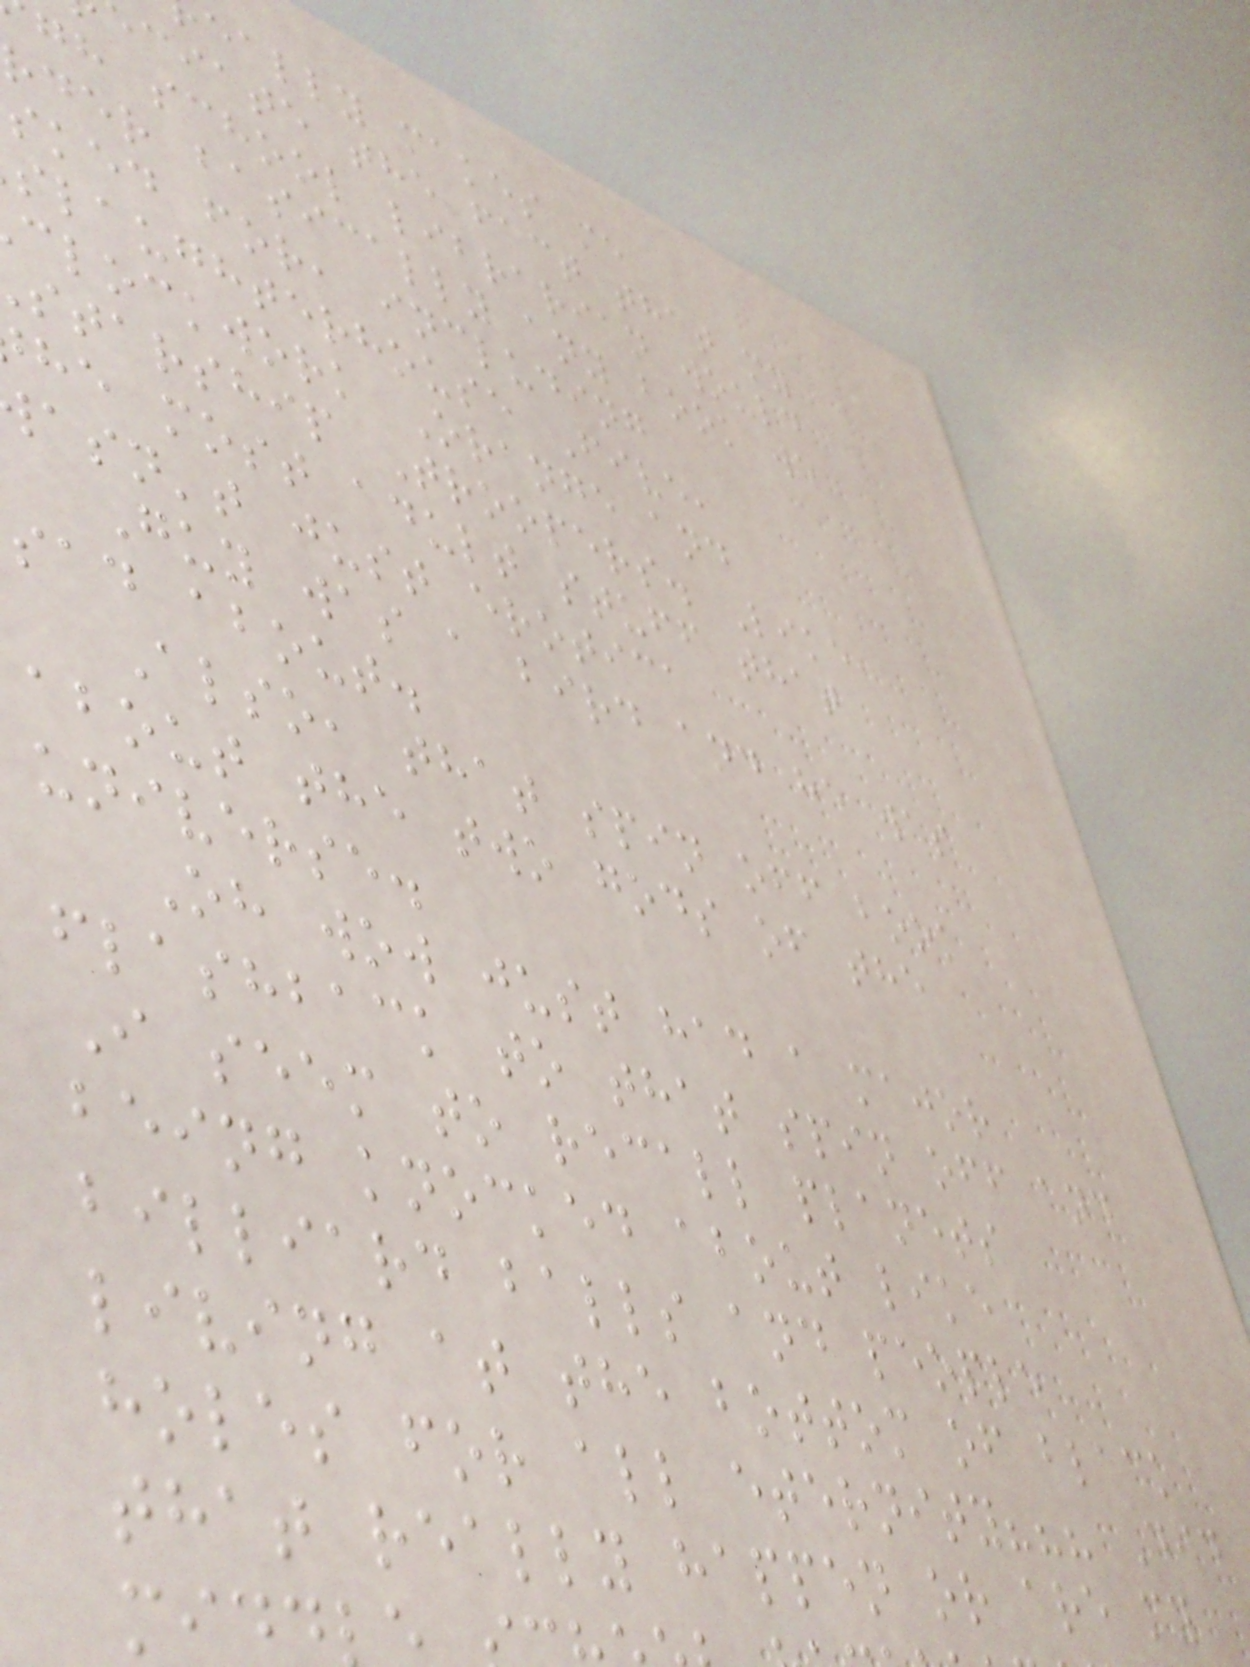eally makes me
ciate the fact that my
gh school librarian would
der basically any book we
sked for, including
slaughterhouse Five,
clockwork Orange and
starship Troopers. Like,
he most adult stuff that
asn't just erotica
Guy was a bird and he was
sad about.
Also, that spin off book
about the two gods of the
universe.
Oh wow just had a major
flashback to that spin off and
I seem to recall planets
being knocked about like
billiard balls and people
living at the bottom of black
holes for all eternity??? Did
that really happen or are my
